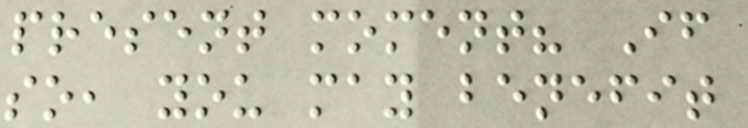present moment? If
so, you may benefit
